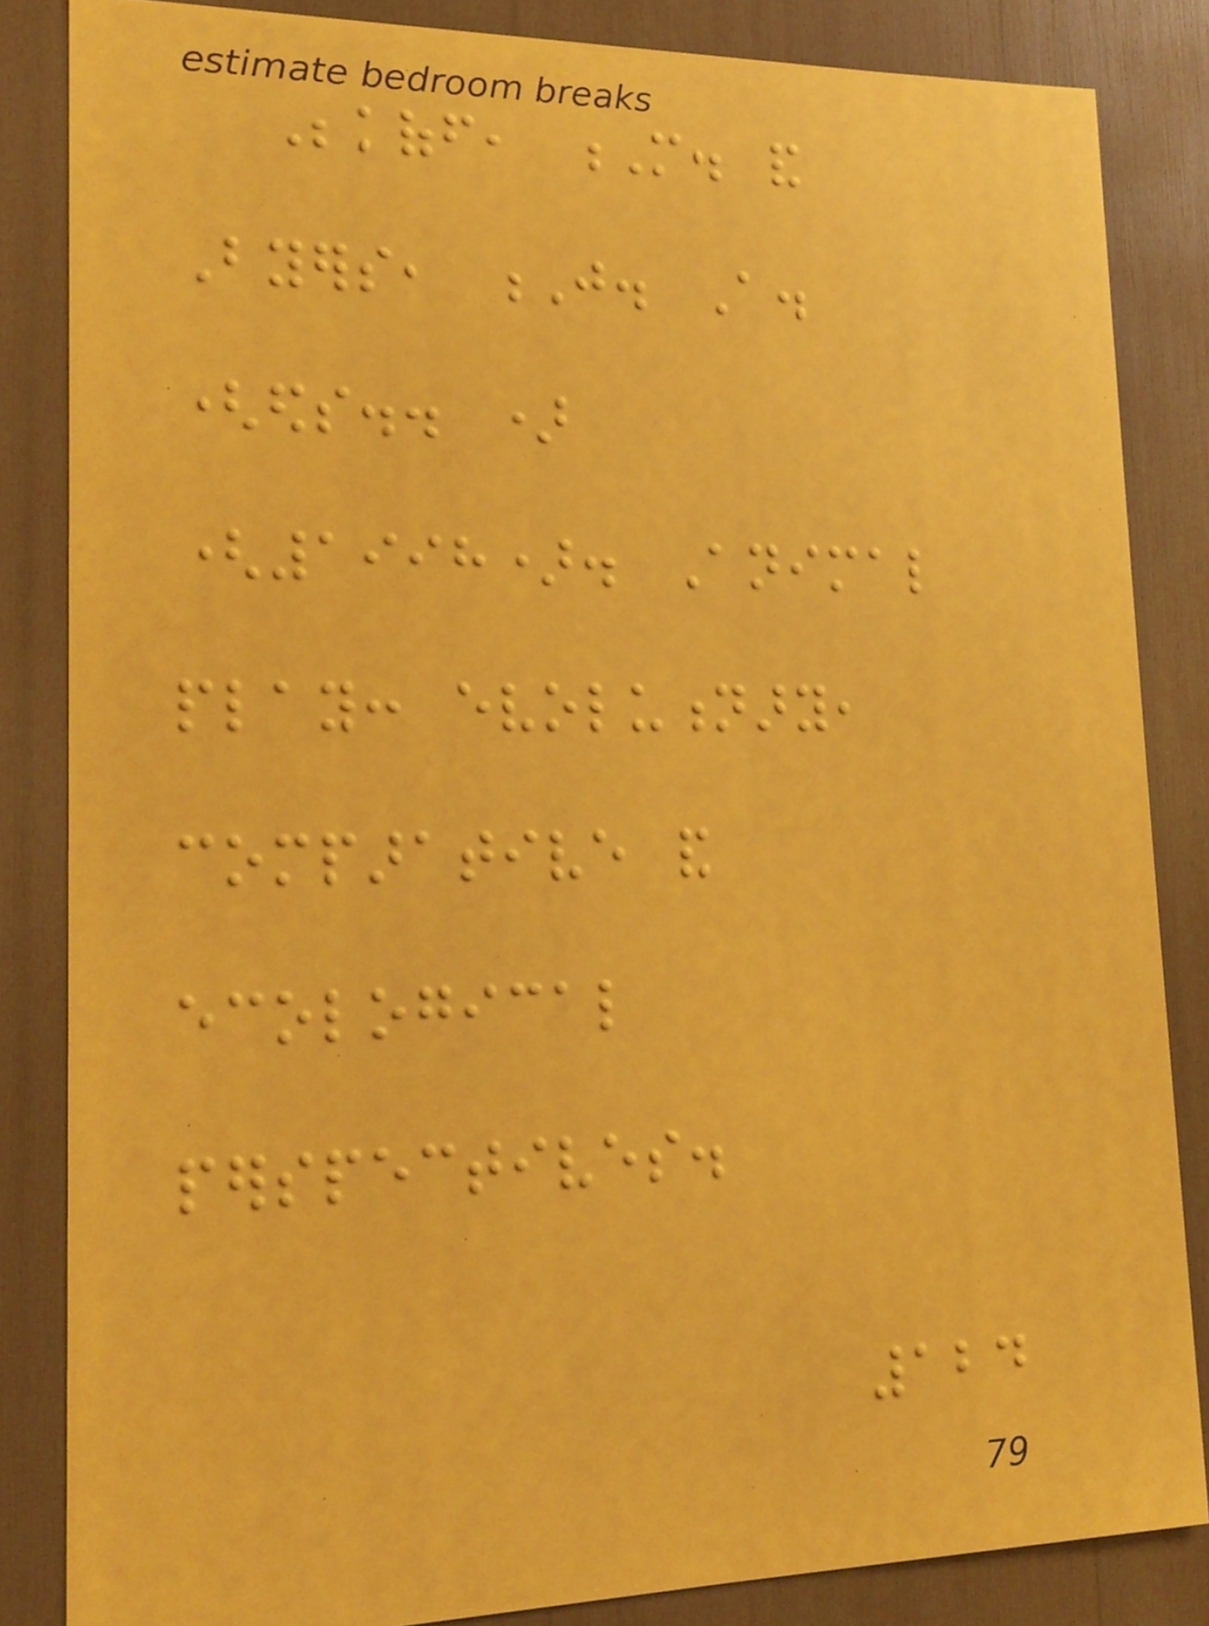Bekoff, M. and
Byers, J. A.
(eds.. )
(1998). Animal
play: evolutionary,
comparative and
ecological
perspectives.
124
